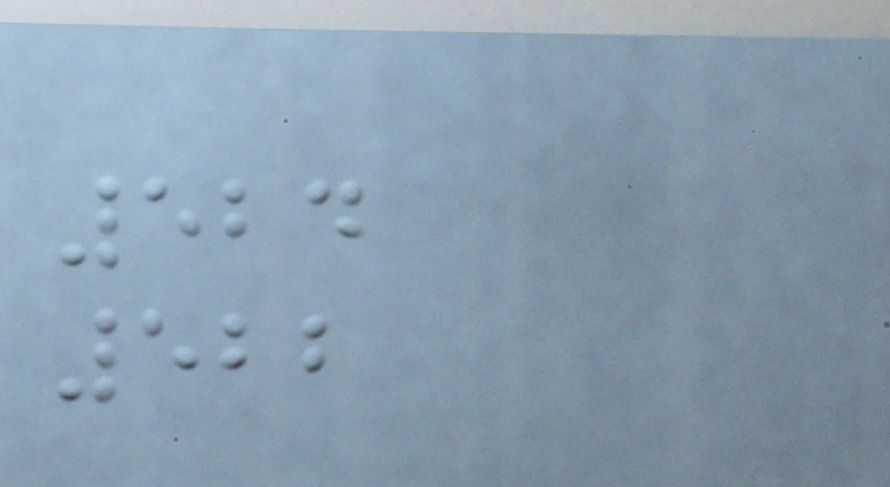524
522
